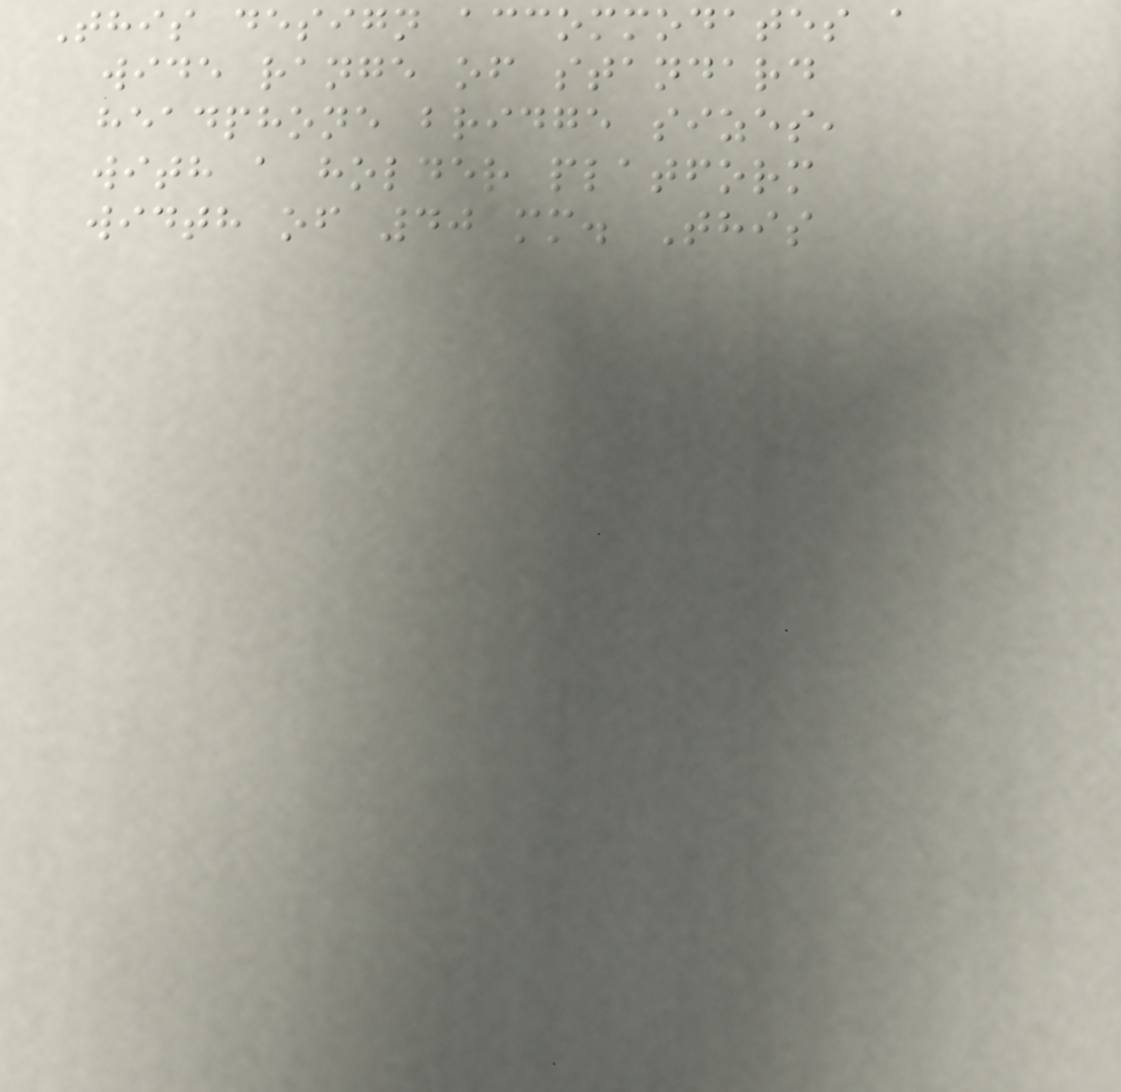This design accommodates a
wide range of standard
headphone bridge sizes,
with a holder platform
width of 40 mm. This
